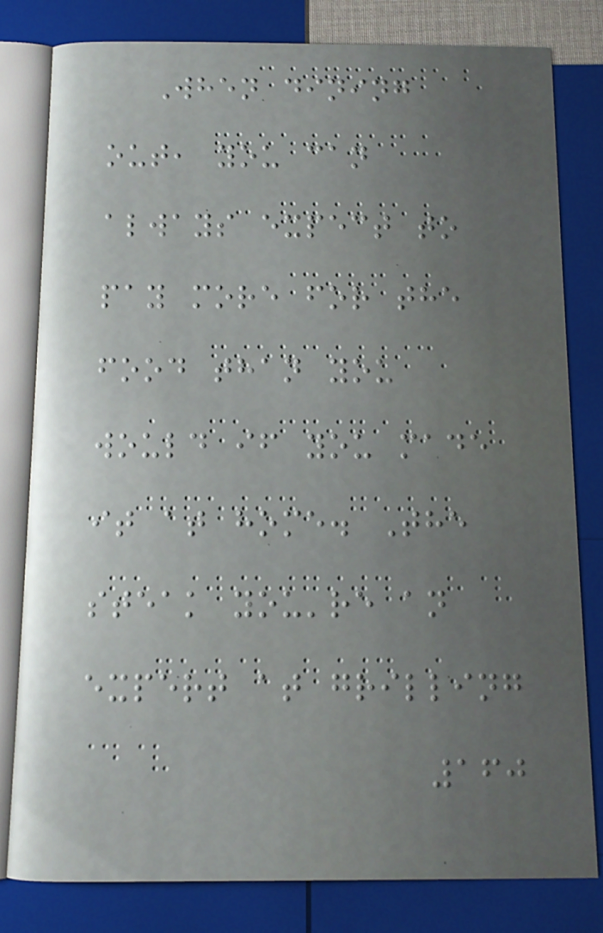When dining
out, you can
always expect to
pay more for the
food than you
would if you made
it at home. The
steak you're an
expert at grilling
160
